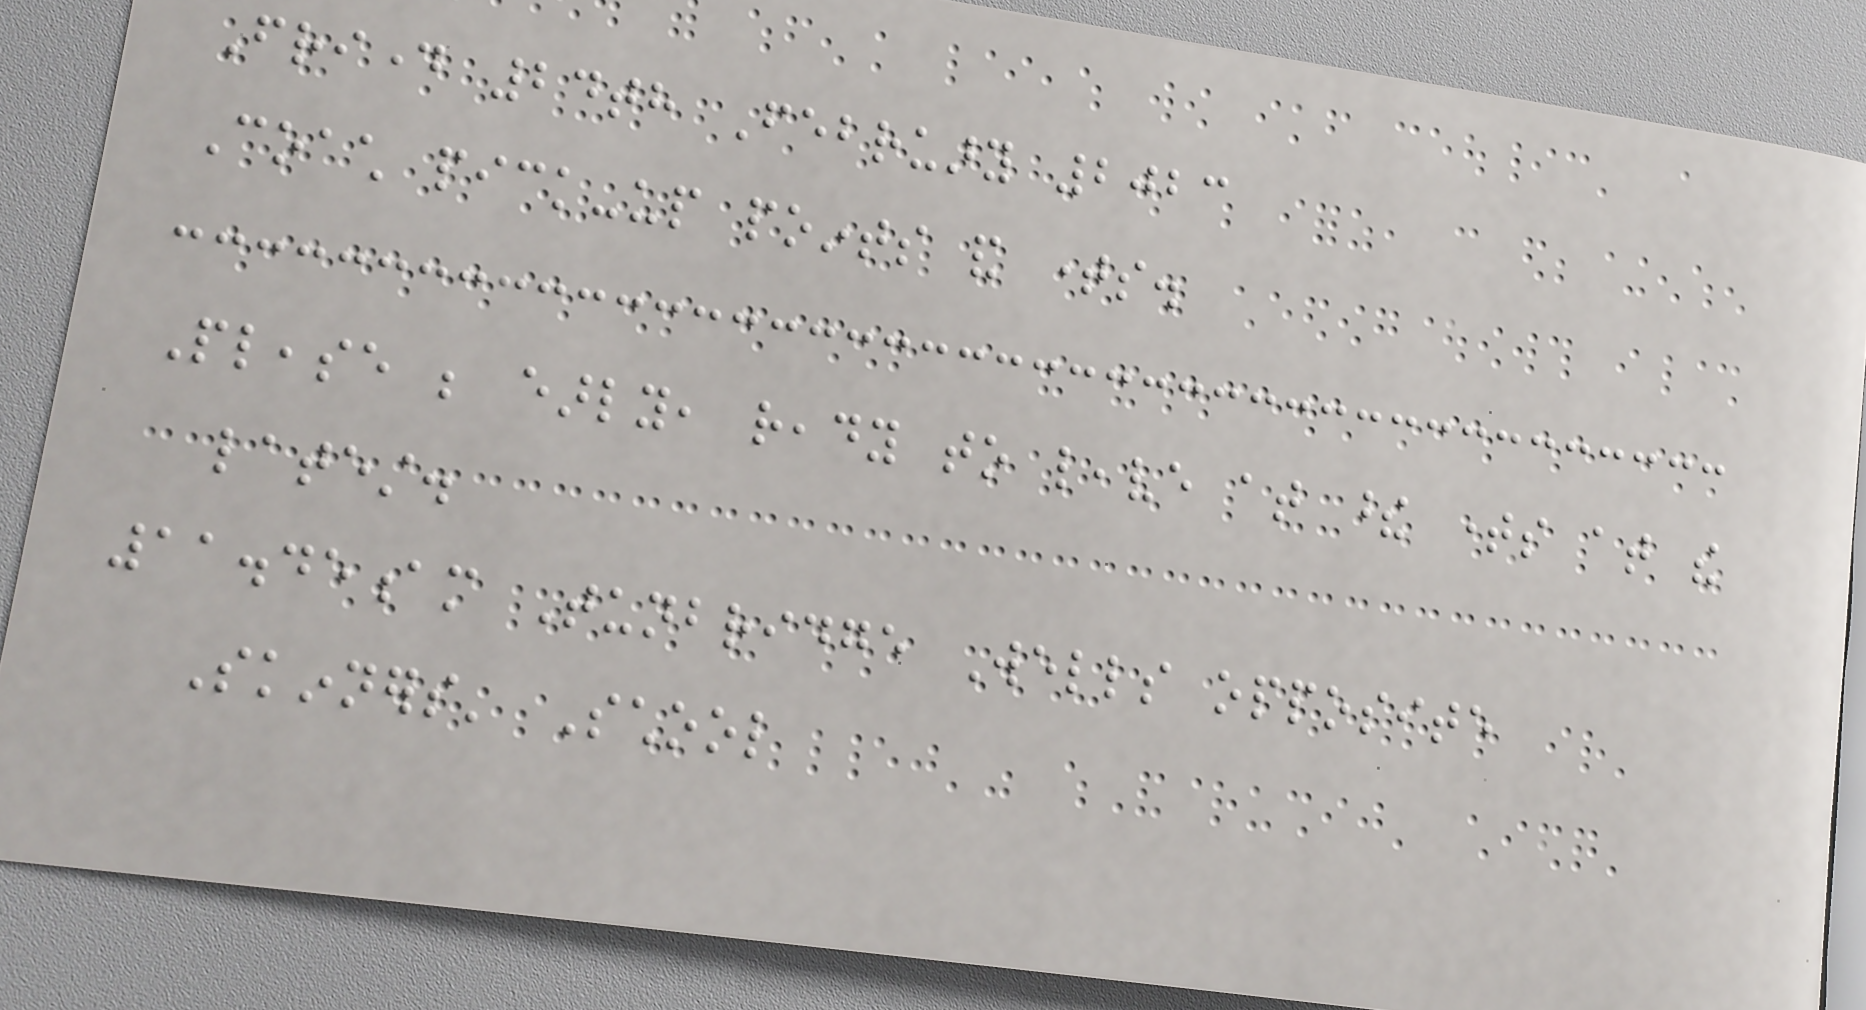Friday 24th February 2023
Coach pick-up points and times.
Please be early, ready to leave at these times at the
latest.
11.45am Tunbridge Wells opposite
Skinners' School
